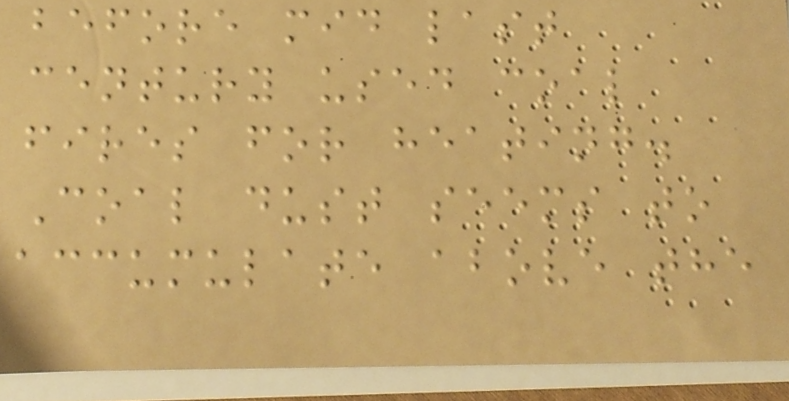before mid last
century used coal
fires for heating.
Coal dust seems to
accumulate above the
